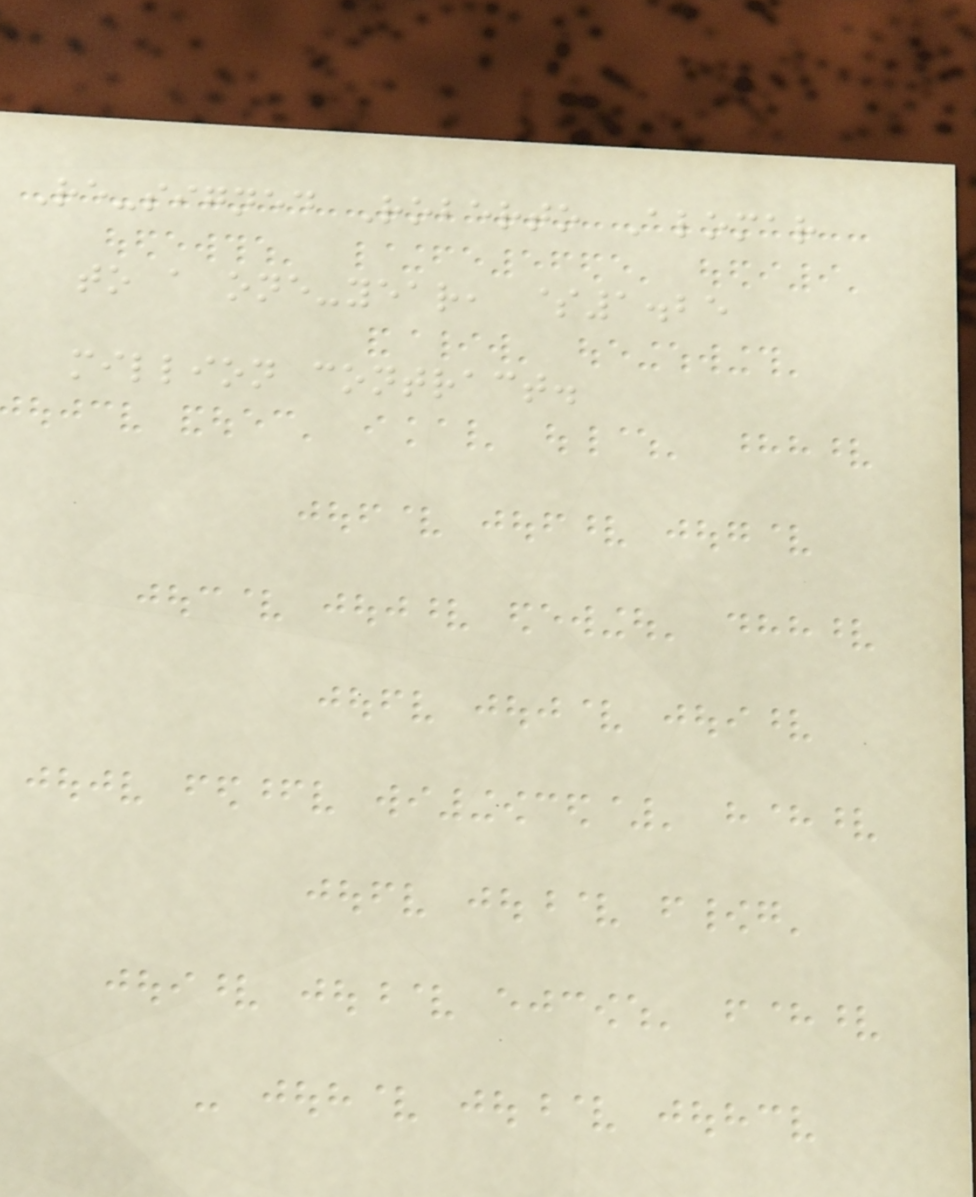Re-signed Roberto Alomar
to a one-year, $1.25
million contract.
